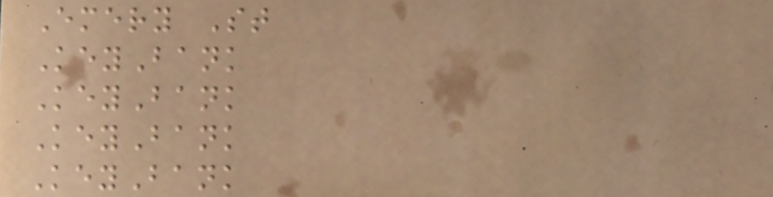Emery St
KeyBank
KeyBank
KeyBank
KeyBank
